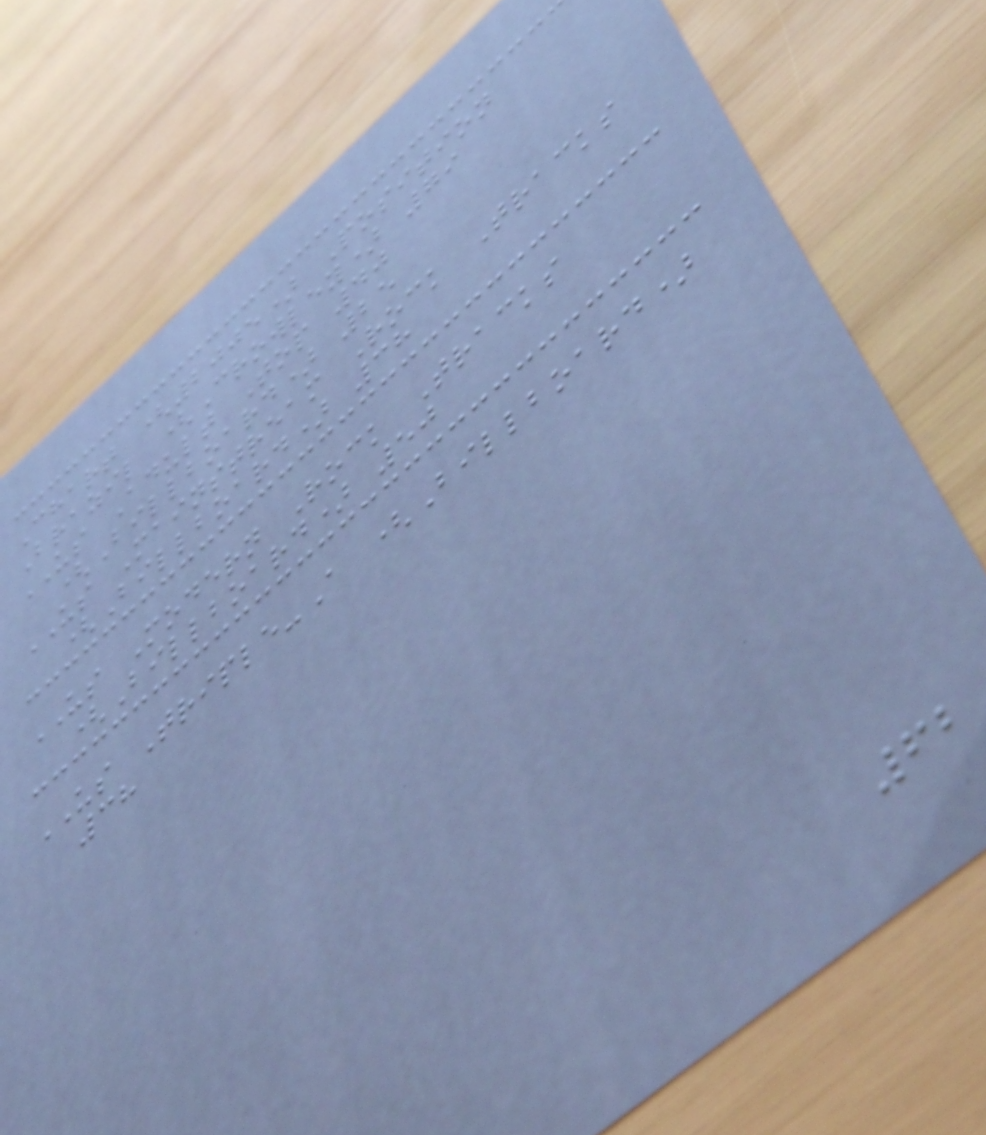Chart (2005) Position
Brazil (Crowley) 79
US Adult Top 40
(Billboard) 25
US Mainstream Rock Tracks
(Billboard) 38
US Modern Rock Tracks
(Billboard) 50
US Triple-A (Billboard)
38
62
